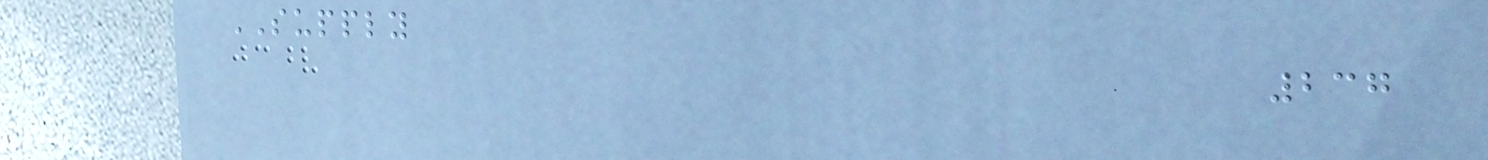SUPPLY
237
